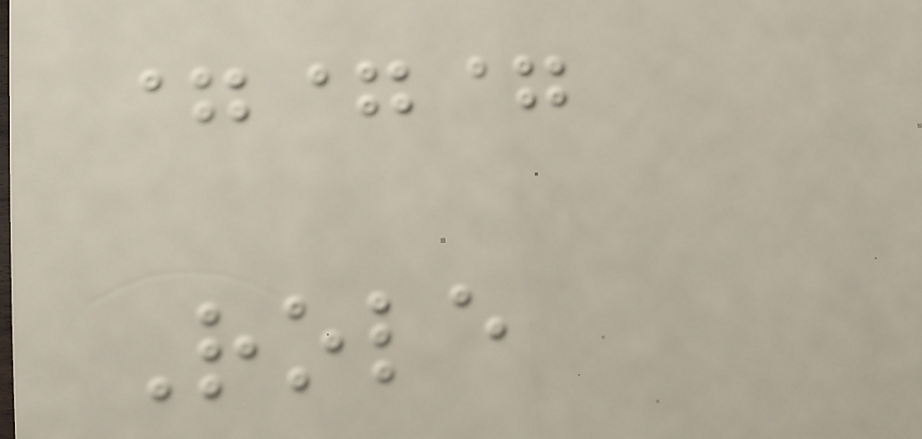===
Role
